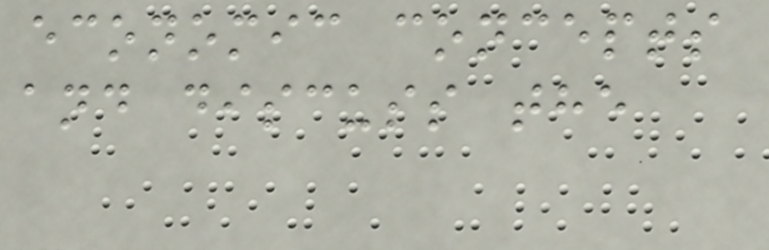economic concepts
and discuss the
